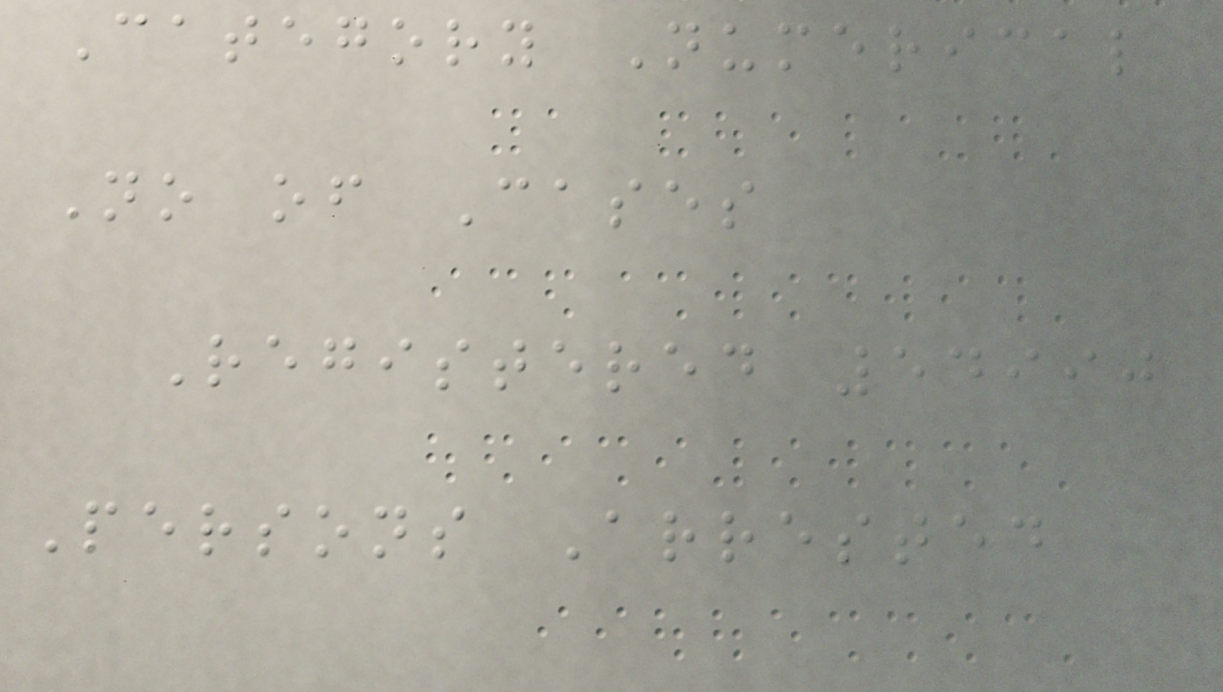Category Numerical
No of Cases
Registered 54990
Persons Arrested
